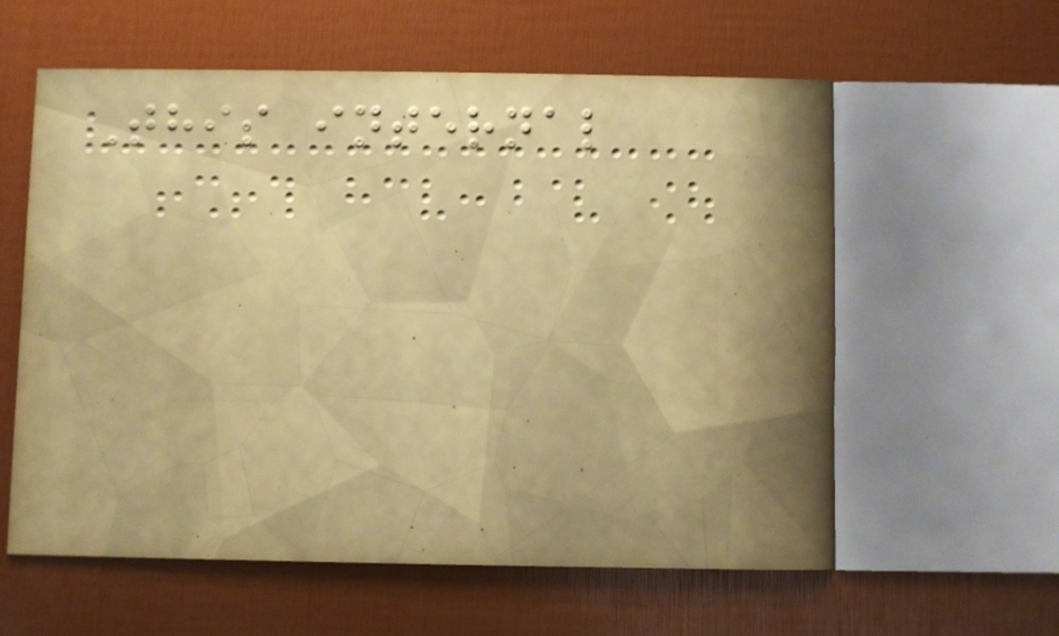This internal
